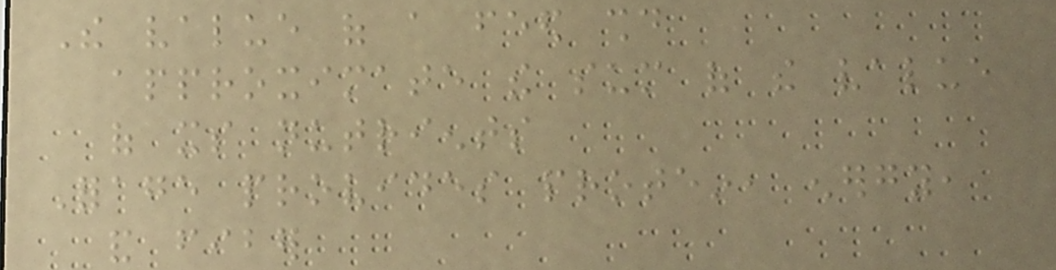The value of a feed should
approximate the sum of the value
of its nutrients
Forage provides protein, energy,
and fiber
